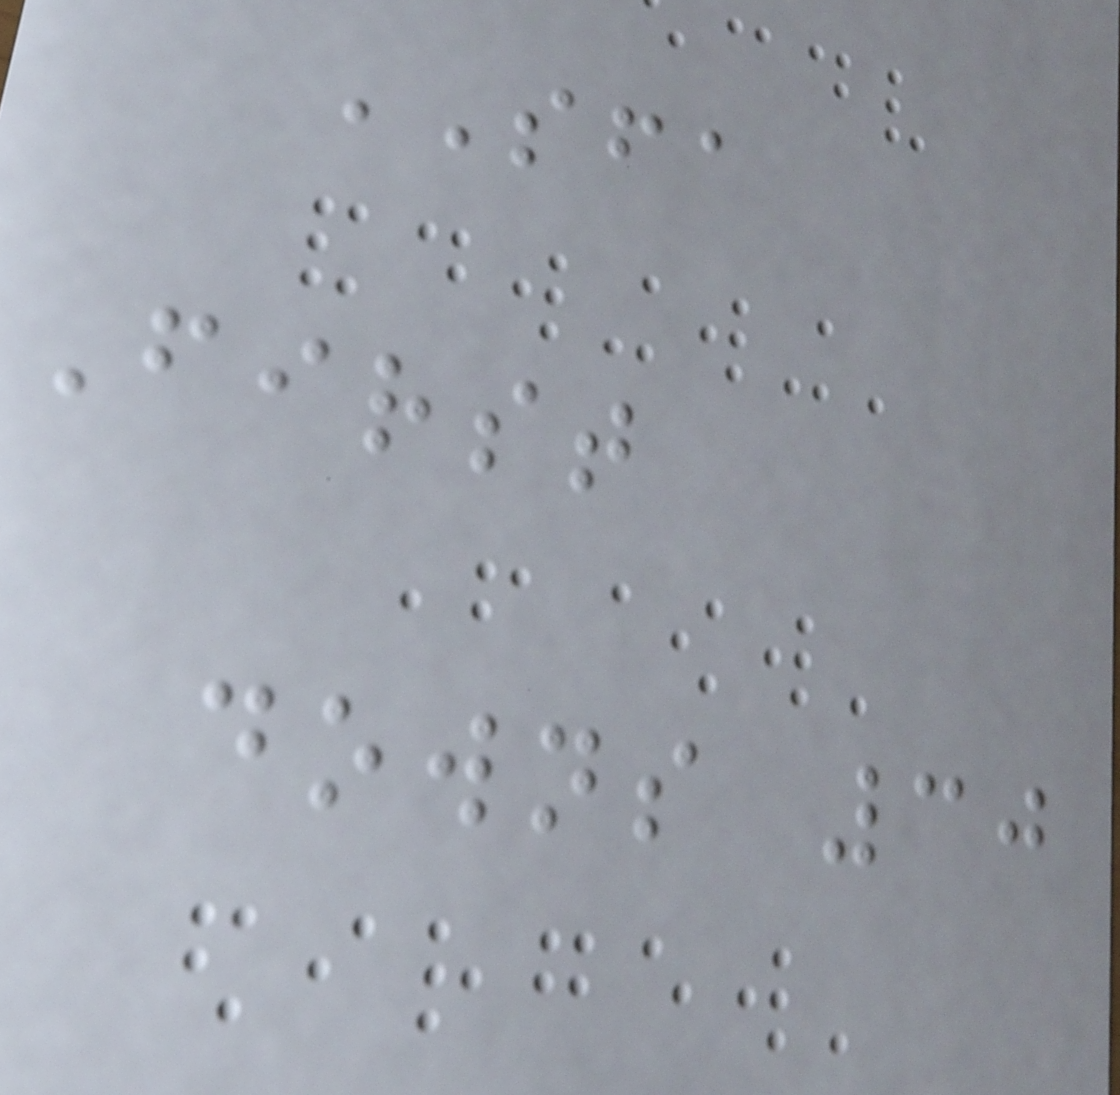SFA
First
downs 30
